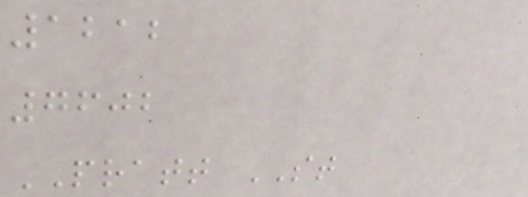1212
7602
PRATT ST
